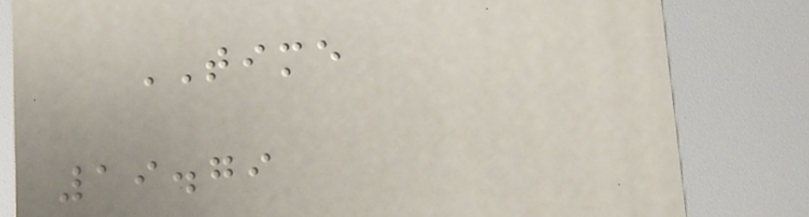TIME
19.79
